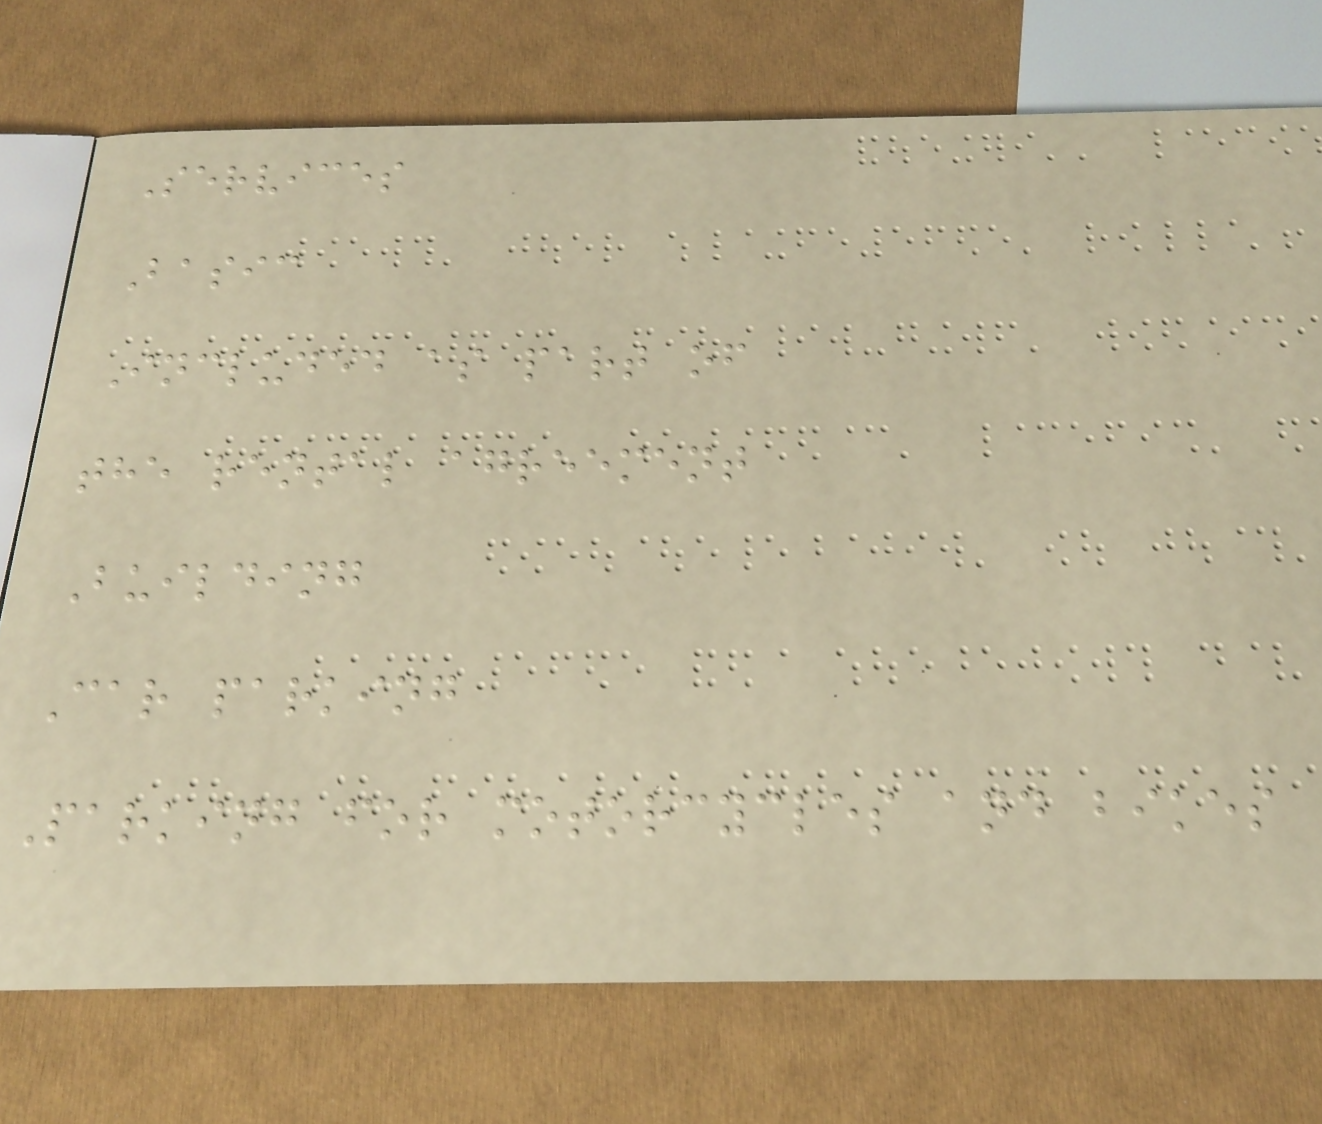Services
Basic
Included as part of
the rental agreement
Building
Car parking
Parking for motorcycles and bikes
